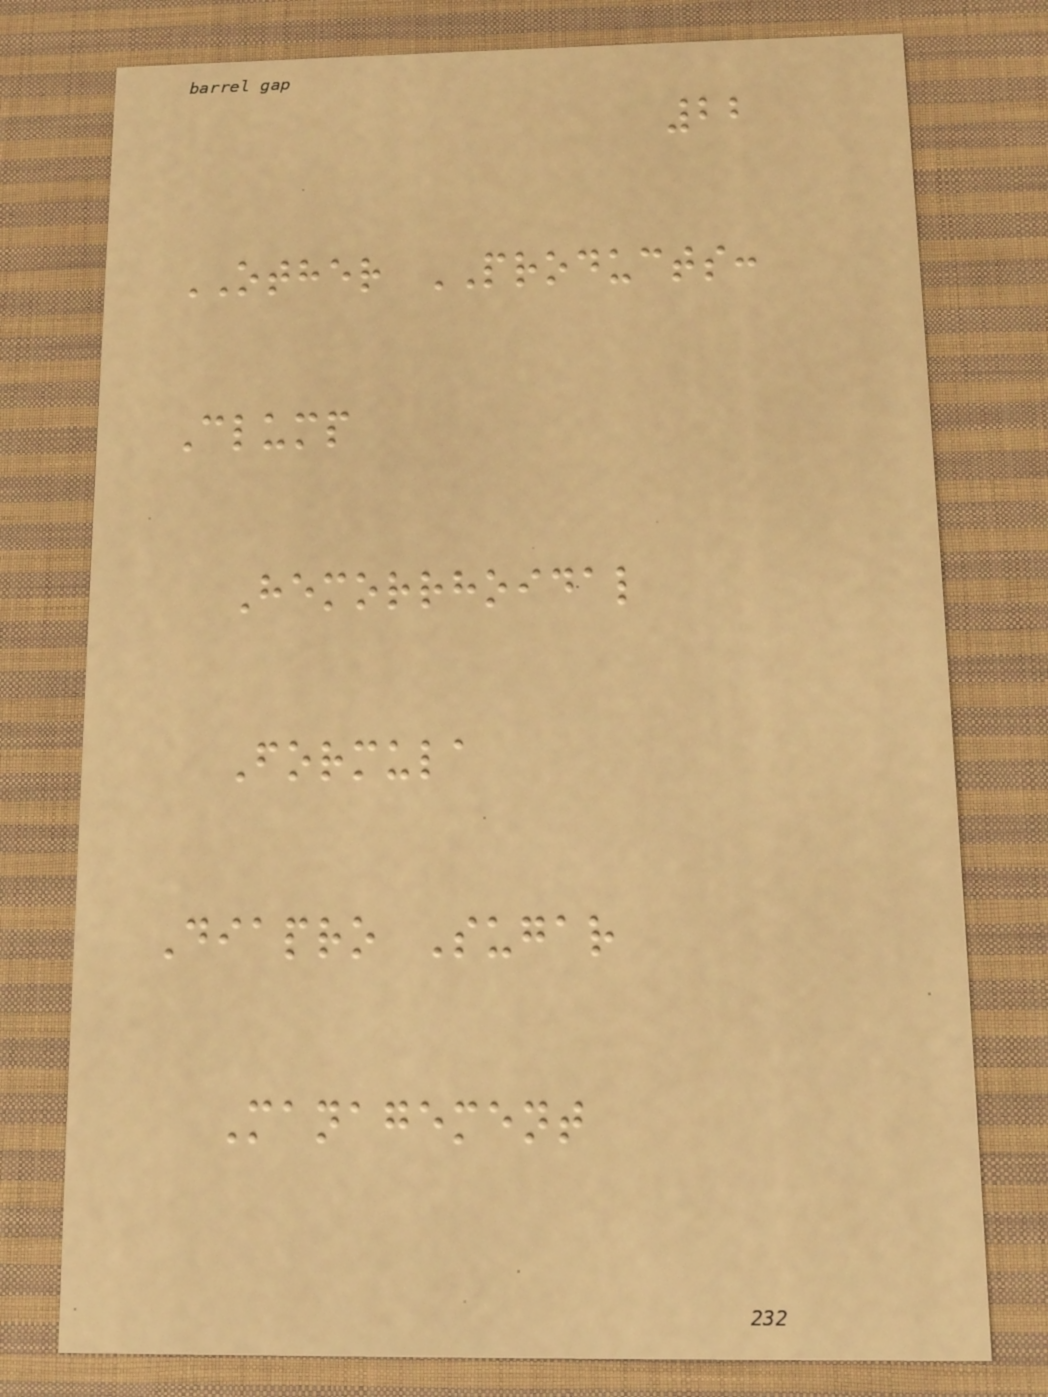22
OTHER PRODUCTS:
Clump
Hemorrhoidal
Formula
Diapro Sugar
Management
